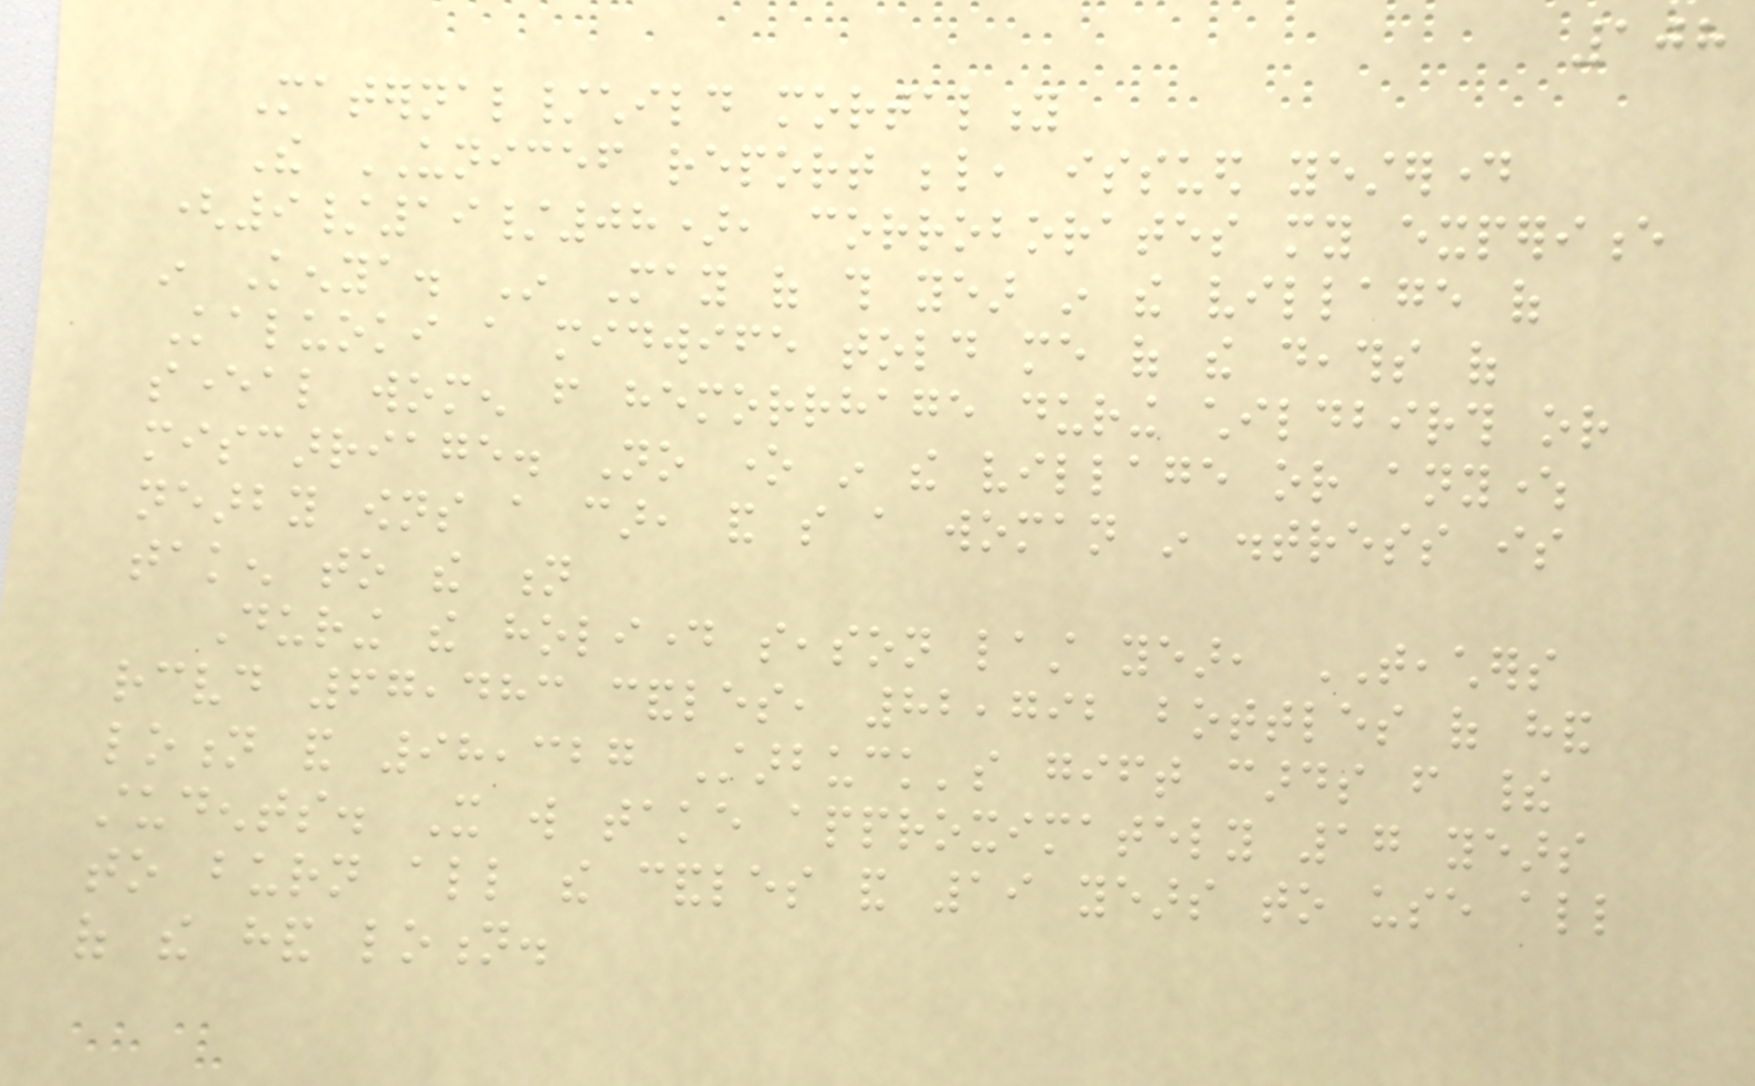108
Maternal/child mortality
The UNICEF report below, issued yesterday
(9/19/08), corroborates my experience
in Kenya. In May of this year in the village of
Kaluoki a midwife told me of the deaths of
several women from hemorrhage during childbirth or
miscarriage. No one in the village or anywhere
nearby owns a car, and so a woman in distress is
taken to the n
During the holiday season last year, TEACHERS
received 67,483 candles, 82,792 bottles of hand
lotion and 98,327 Starbuck's gift cards from their
students. It will take approximately 17 years
to burn all the candles and 19 years to use all
of the hand lotion.
